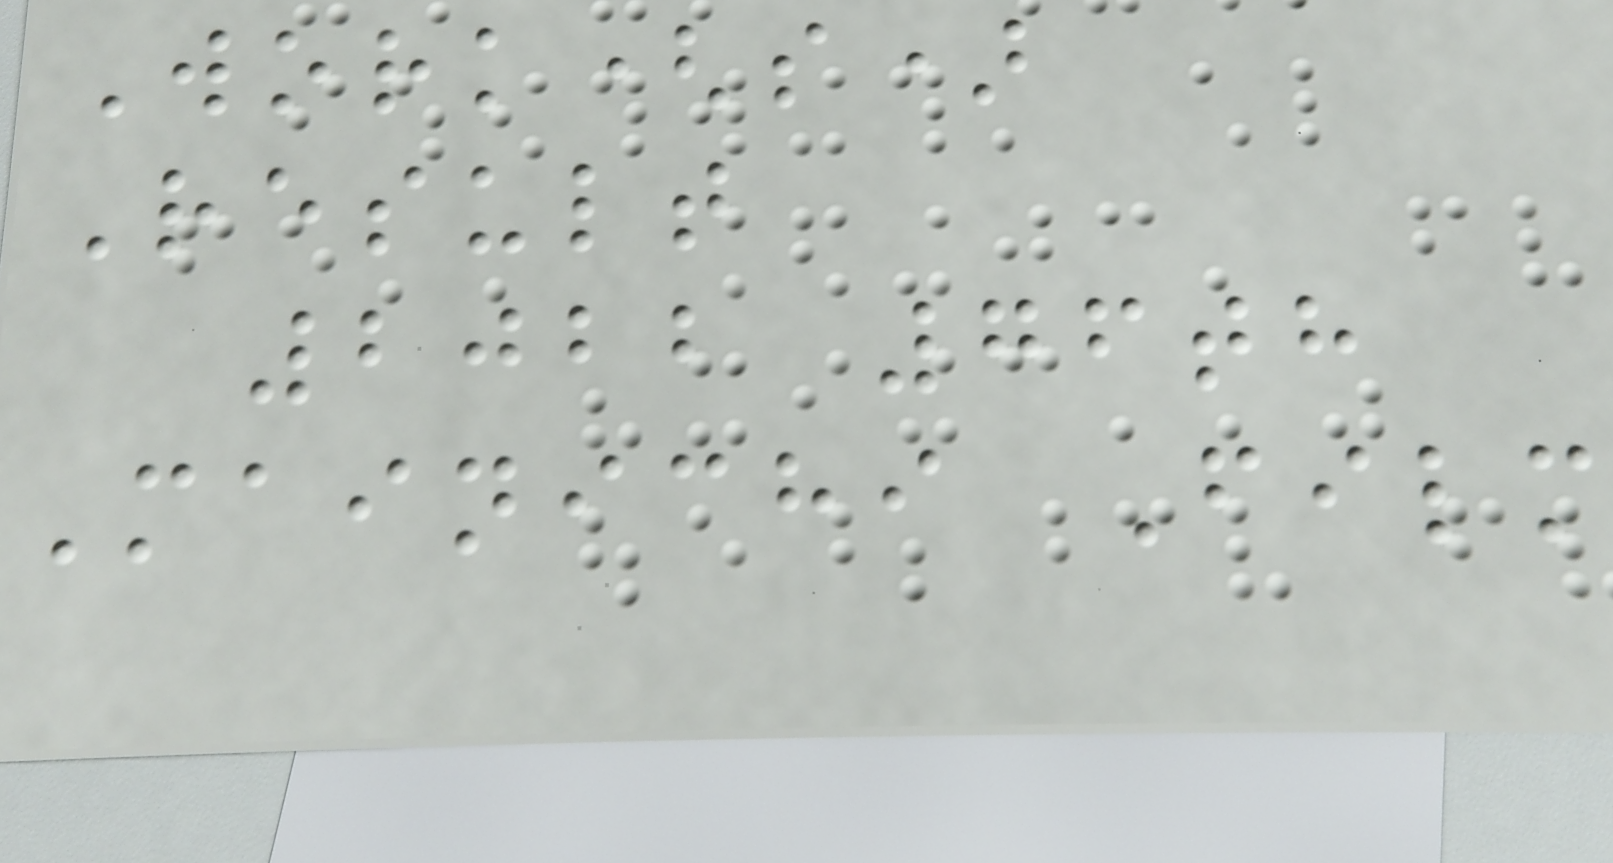Work(s)
Result
2022 76th
Mainichi Film
